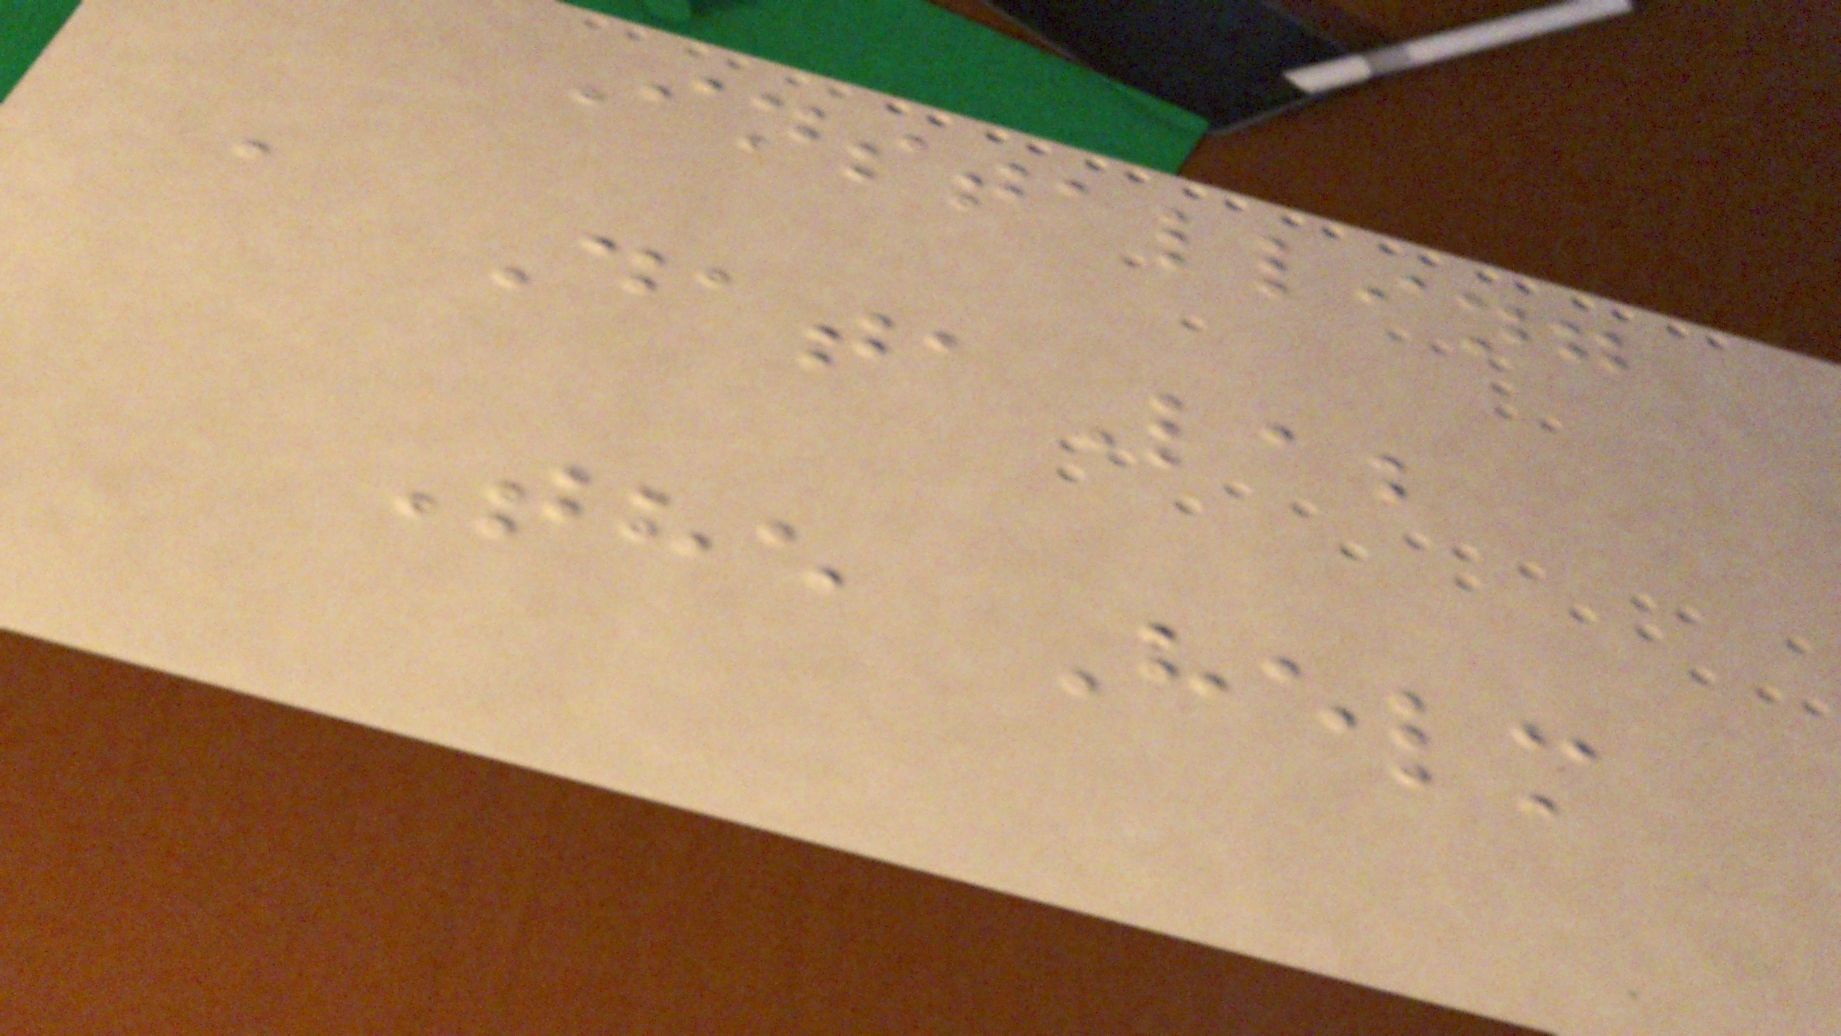Installing
a DataLab
The Helm
